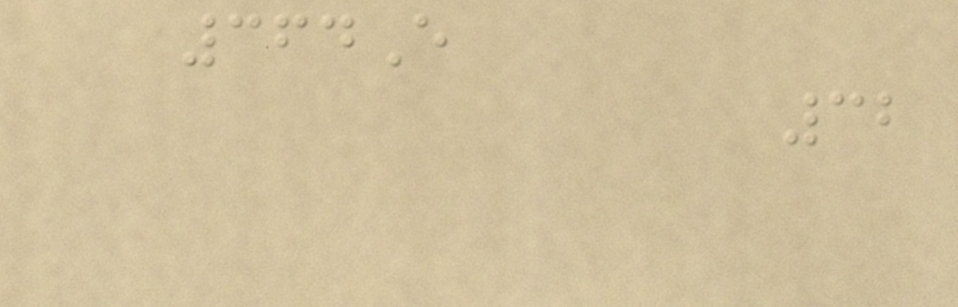364E
32
